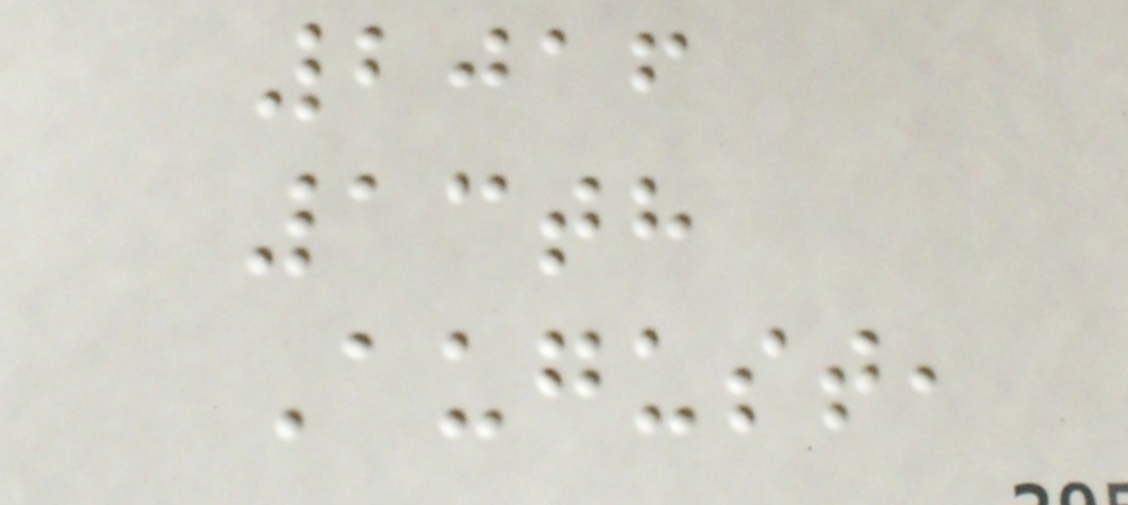2016
13th
August,
